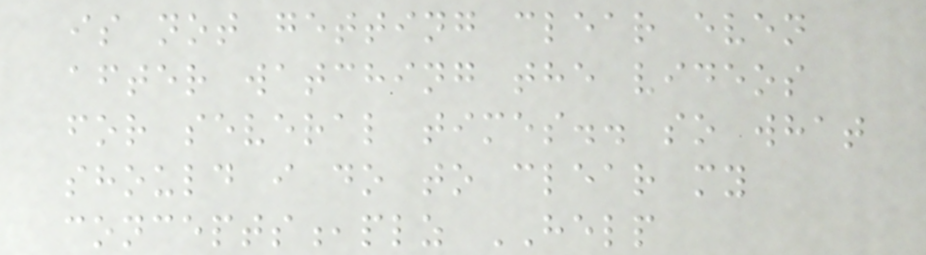is not getting clear even
after watching the videos
for several times.. so what
should i do to clear my
concepts,plz HELP
